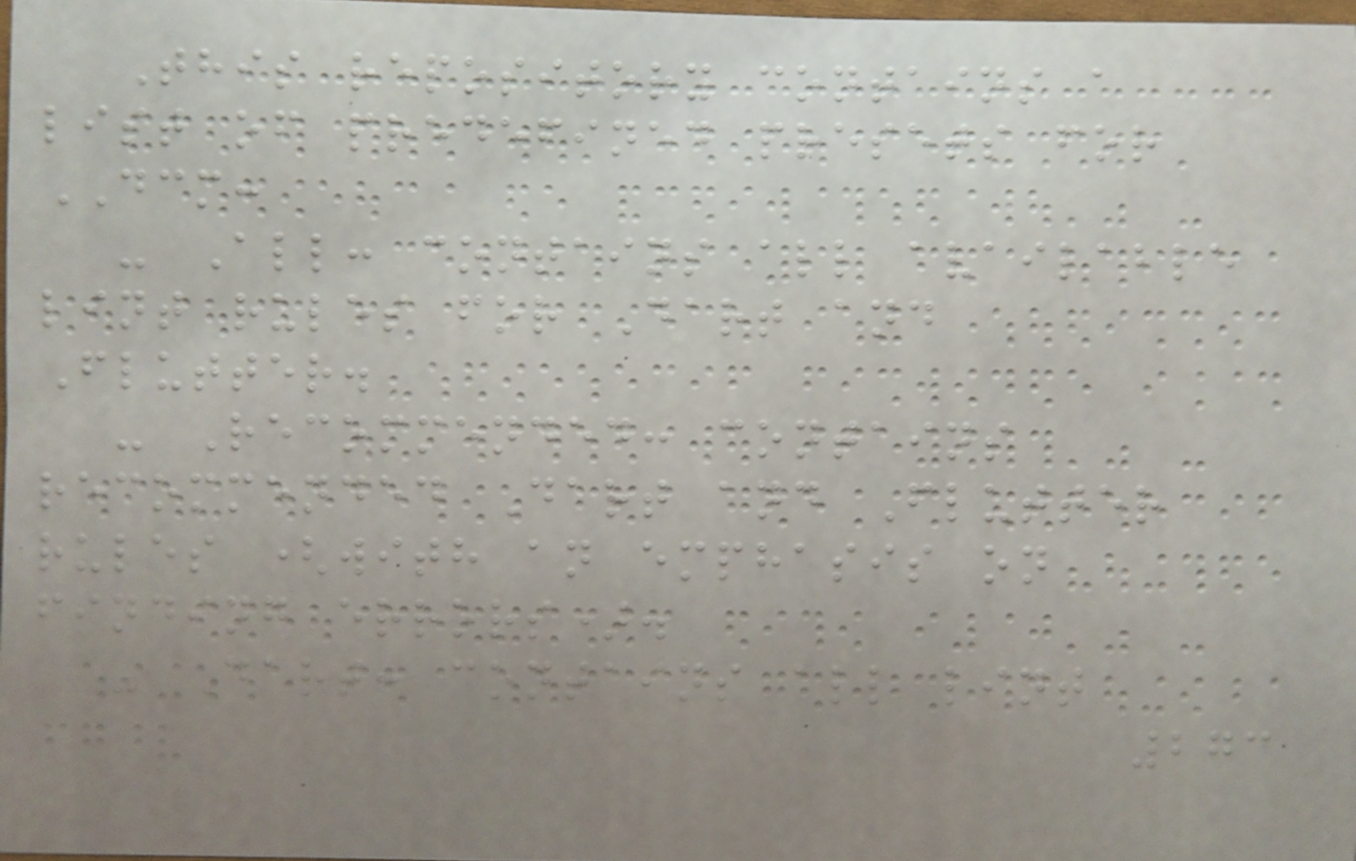This repository contains a
list of predefined presets for
DCM:
- All: contains all available
lint rules for Dart and
Flutter.
- Recommended: contains
recommended Dart and Flutter
rules (with an emphasis on
finding errors).
- Dart: contains all lint
273
